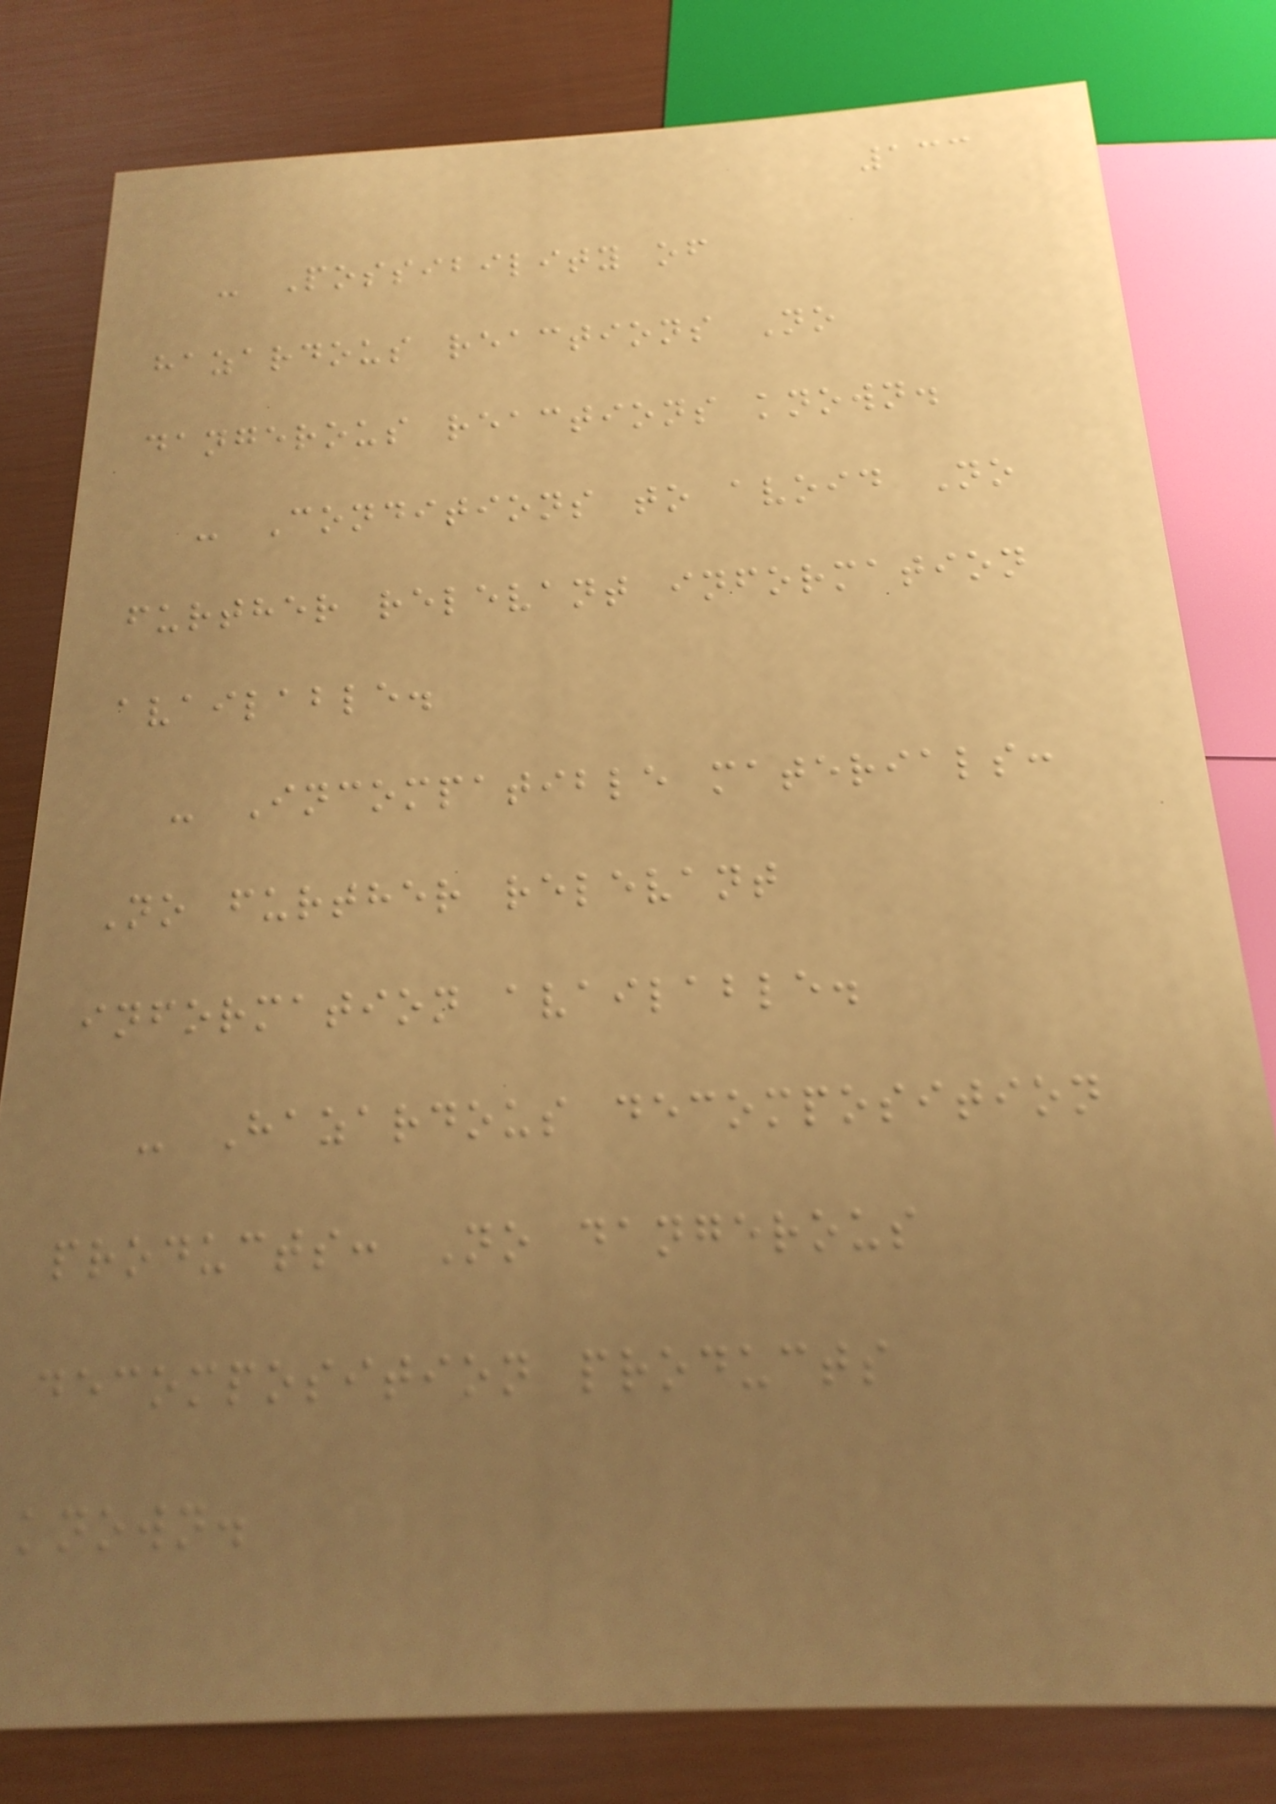133
- Possibility of
hazardous reactions No
dangerous reactions known.
- Conditions to avoid No
further relevant information
available.
- Incompatible materials:
No further relevant
information available.
- Hazardous decomposition
products: No dangerous
decomposition products
known.
